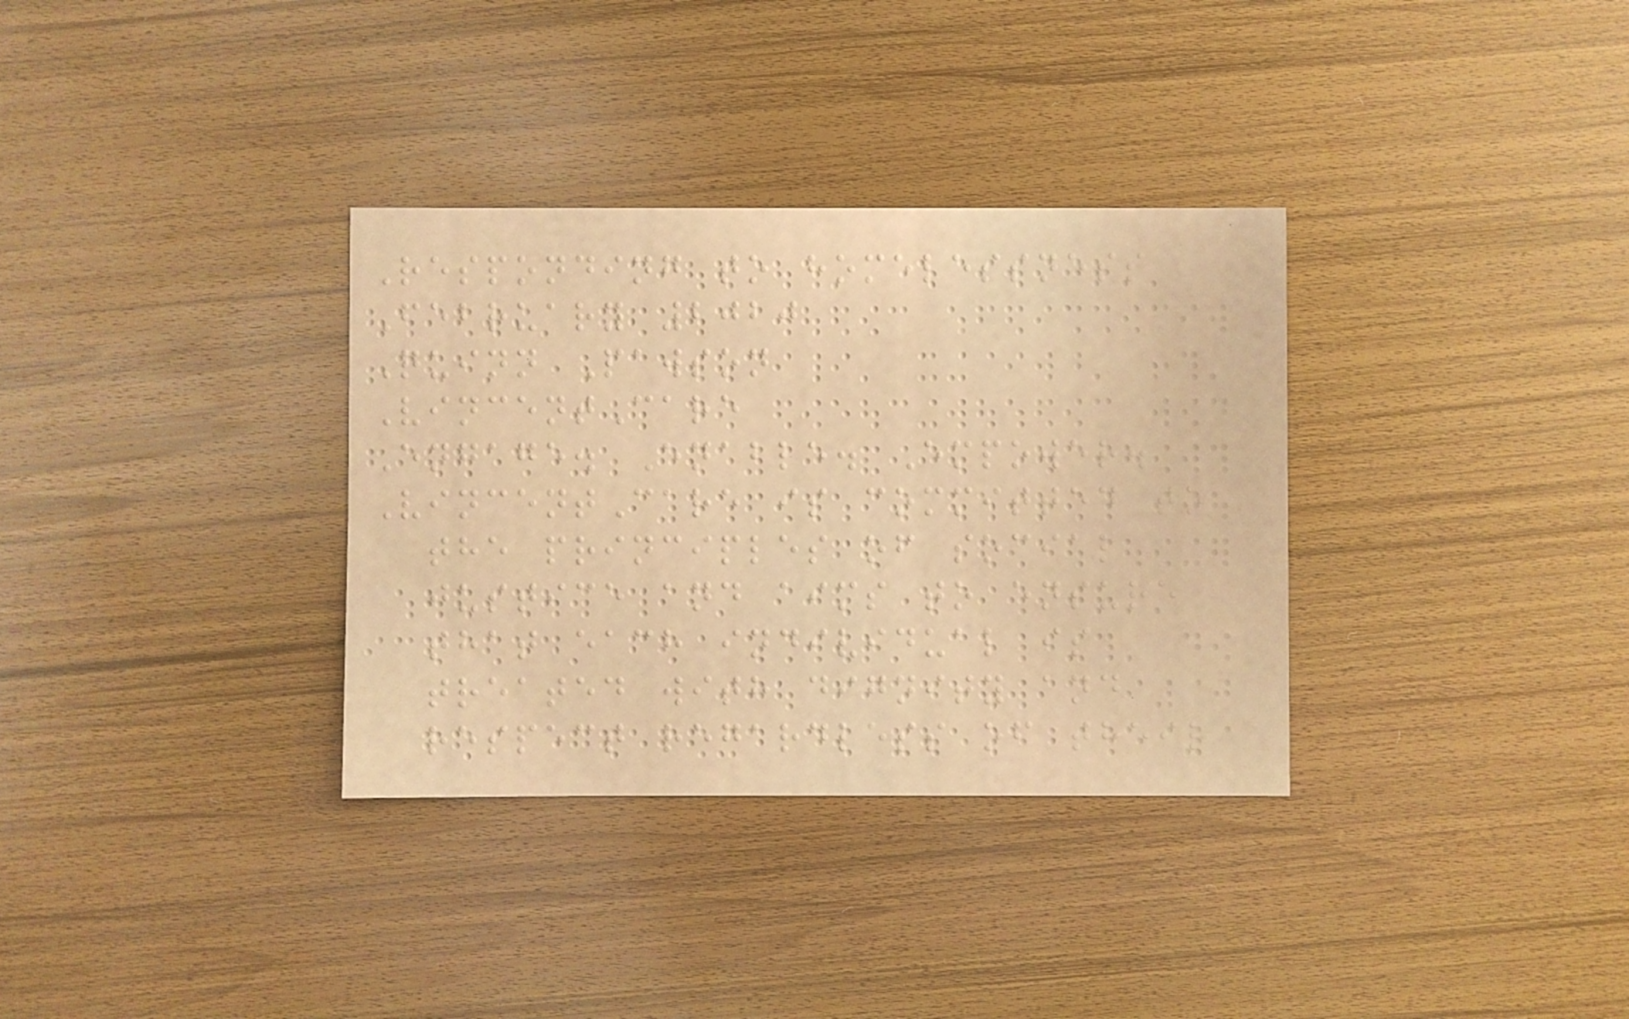Responding to homelessness
February 2020
Quinn Pawson
VincentCare
Engage. Enable. Empower.
VincentCare is committed to
the principles of social
justice and aims to ensure
that each individual is
treated with dignity and
respect regardless of their
